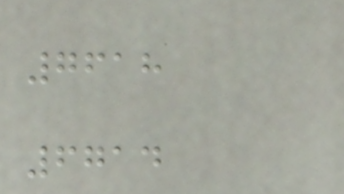7618
6714
